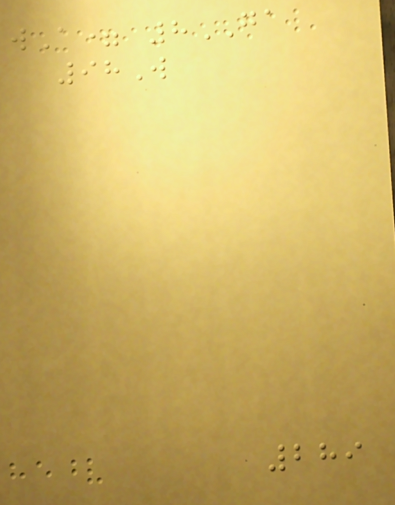wA= 8GA
98W
289
